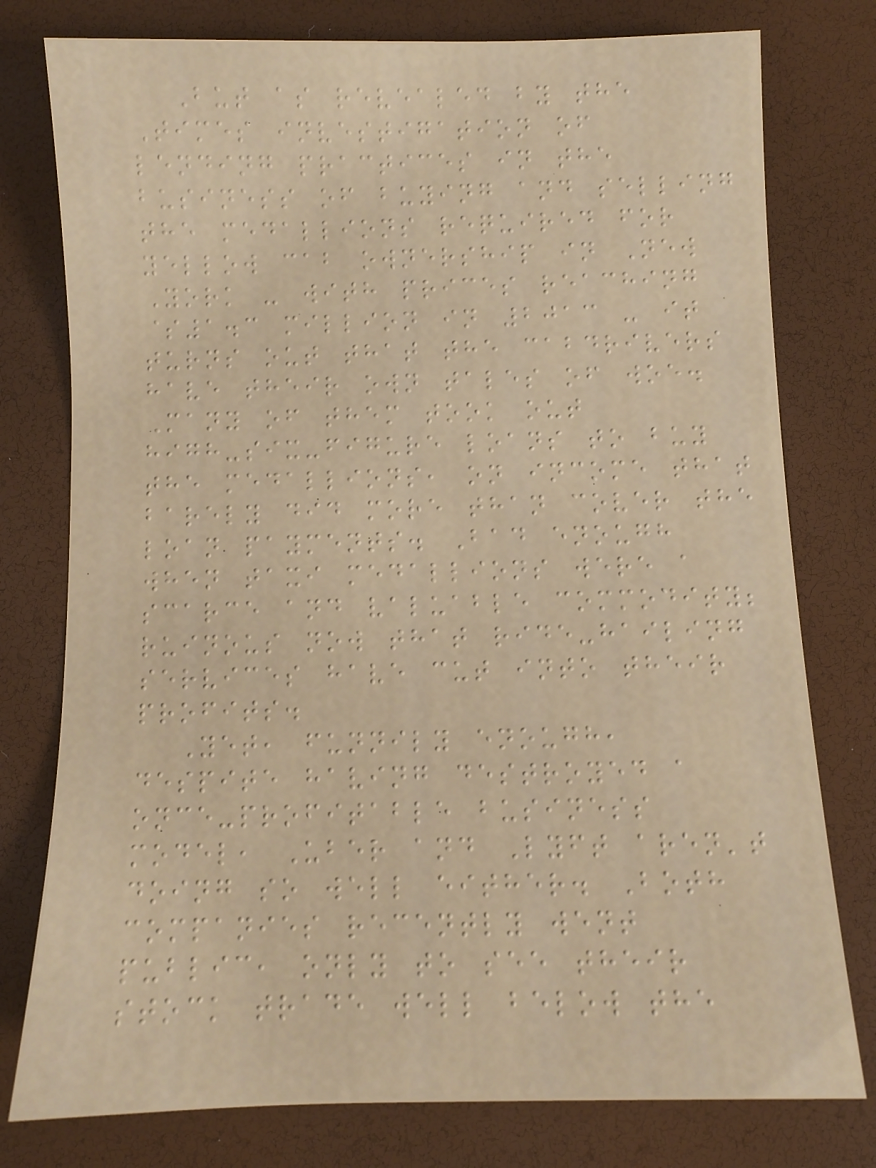But as revealed by the
Times investigation of
lending practices in the
business of buying and selling
the medallions required for
yellow cab ownership in New
York - with prices reaching
$1.3 million in 2013 - it
turns out that the cabdrivers
have their own tales of woe.
Many of them took out
high-six-figure loans to buy
the medallions, on income that
barely did more than cover the
loan payments. Bad enough
when taxi medallions were a
scarce and valuable commodity;
ruinous now that ride-hailing
services have cut into their
profits.
Yet, funnily enough,
despite having destroyed a
once-profitable business
model, Uber and Lyft aren't
doing so well either. Both
companies recently went
public, only to see their
stock trade well below the
